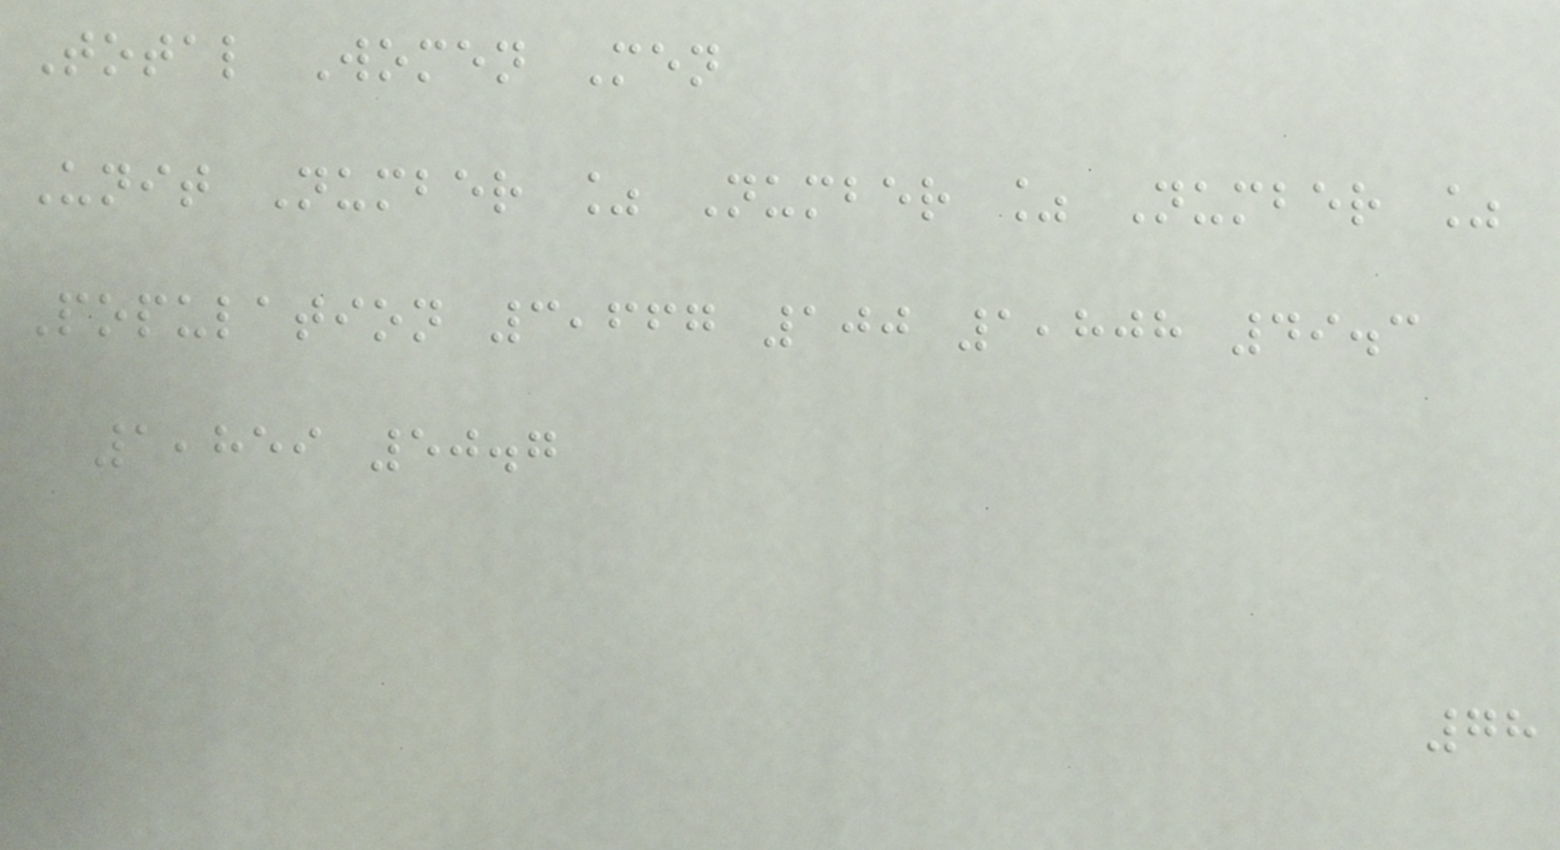Total Women Men
Unit Number % Number % Number %
Population 3,667 100 1,808 49.3
1,859 50.7
78
